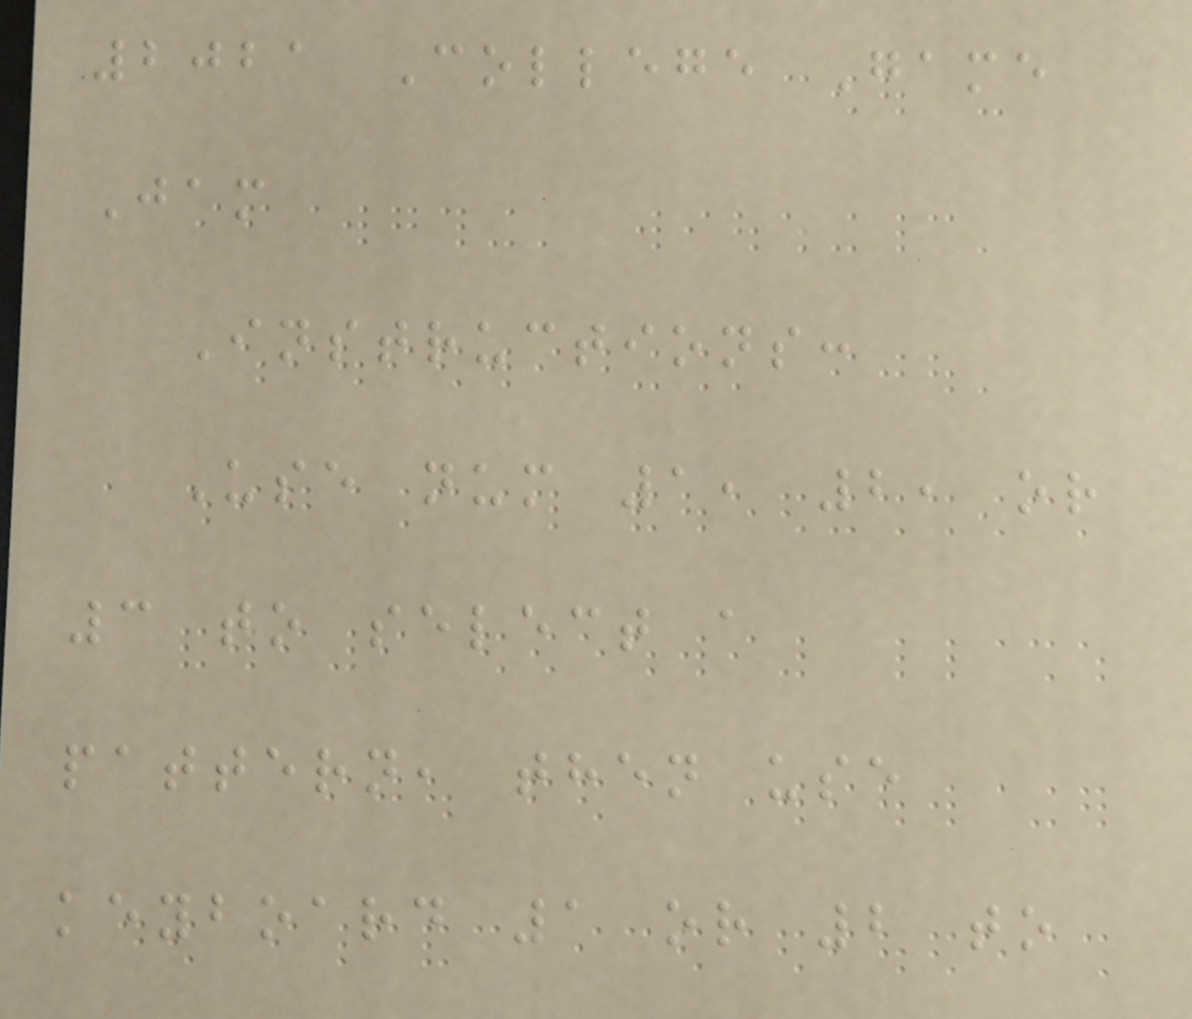2021 College Game
Jam
Instructions:
Use num 1, 2, or
3 to select a
pattern, then use
keyboard 1 or 2 to
